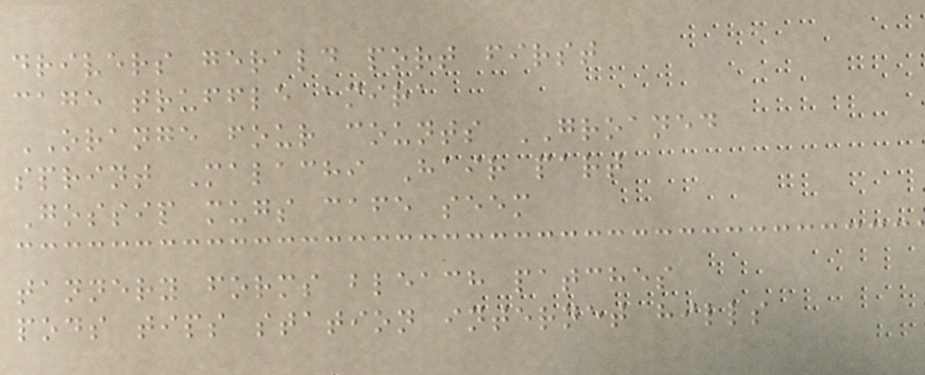drivers gerald port first
cage truffle amira
ORANGE four counts GROANED
sprint Malachi Hair part
Gossip mugs cafe seem
tannery forms bleach patches
pods tips station internet hills
